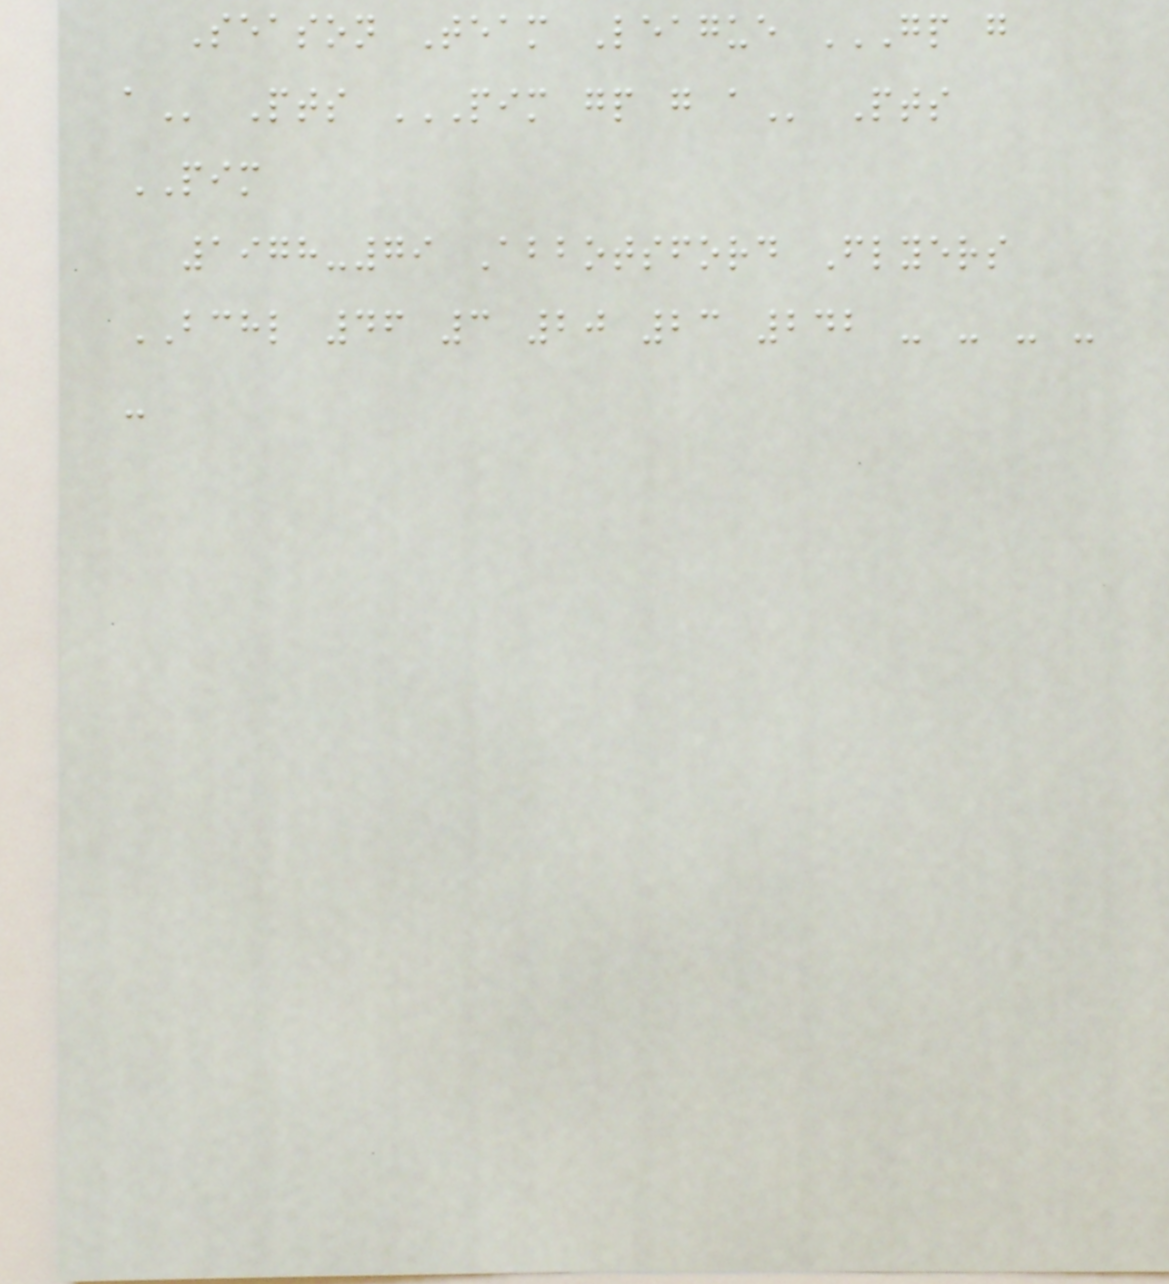Season Team League GP G
A Pts PIM GP G A Pts
PIM
1978-79 Abbotsford Flyers
BCHL 46 3 20 23 242 - - - -
-
